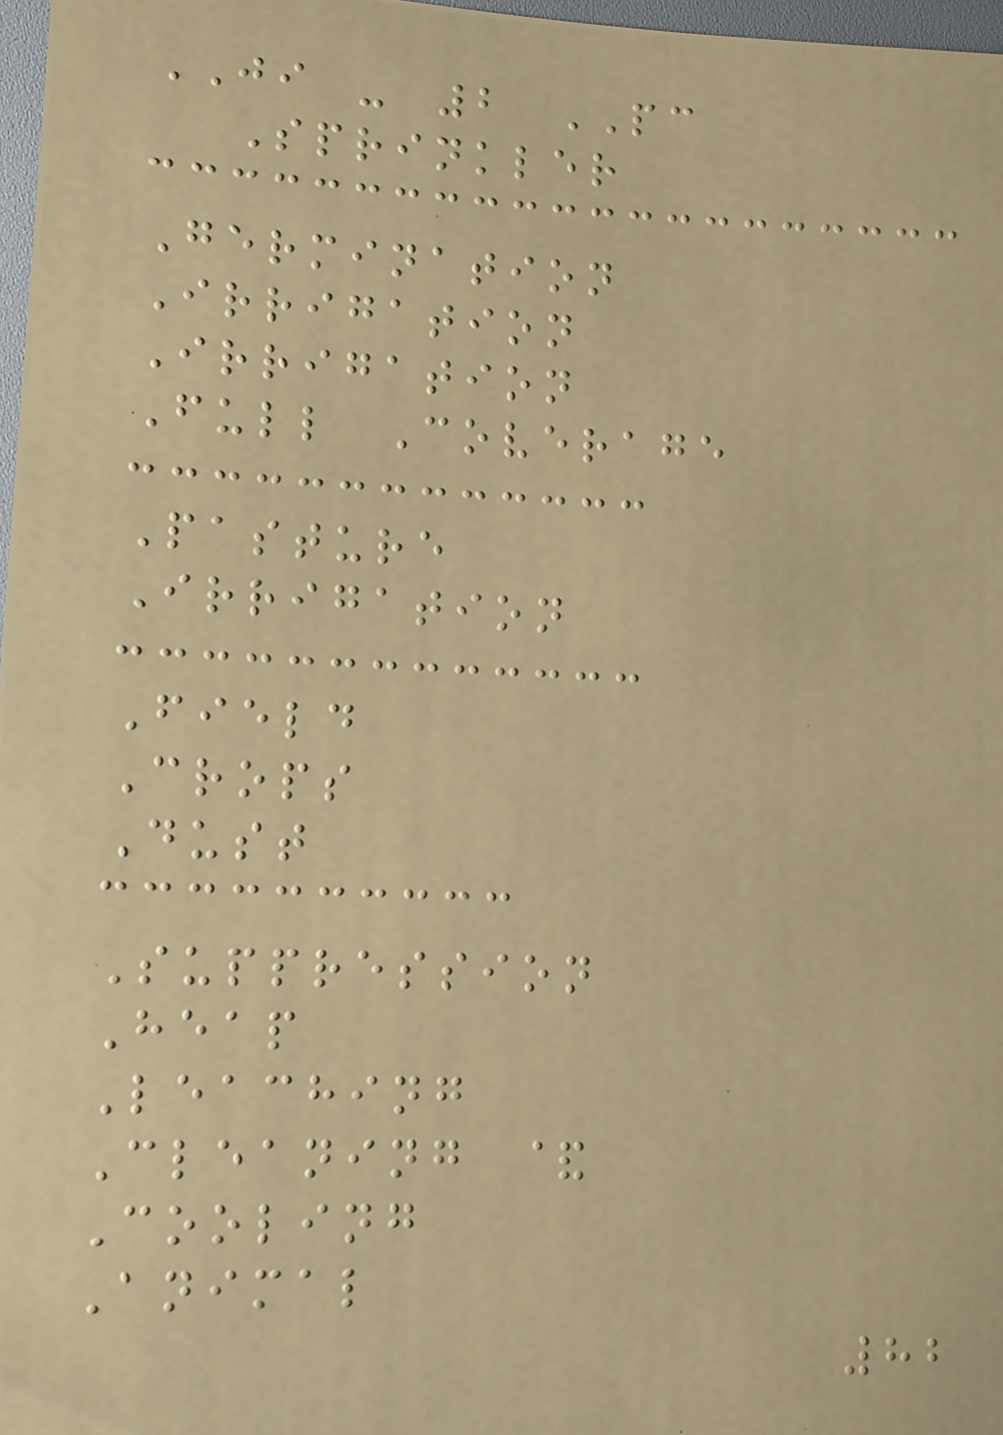JI - 2 PC
Sprinkler
Germination
Irrigation
Irrigation
Full Coverage
Pasture
Irrigation
Field
Crops
Dust
Suppression
Heap
Leaching
Cleaning &
Cooling
Animal
82
